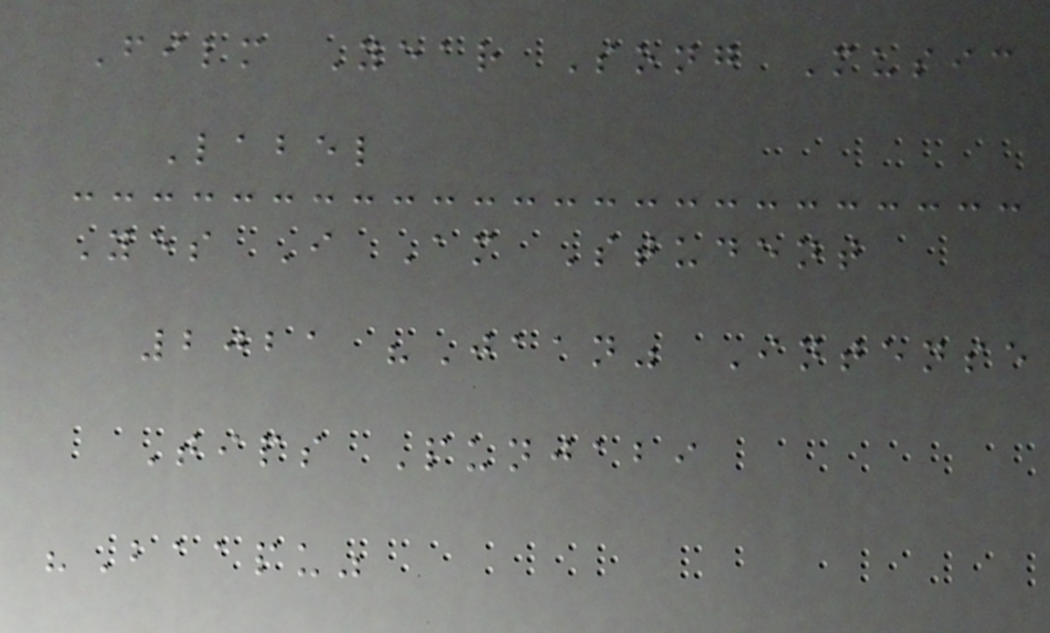Film Year Song Music
Label
Yes I Am Student
2021 "Jaan" Intense
Tips Punjabi
"Baapu"
